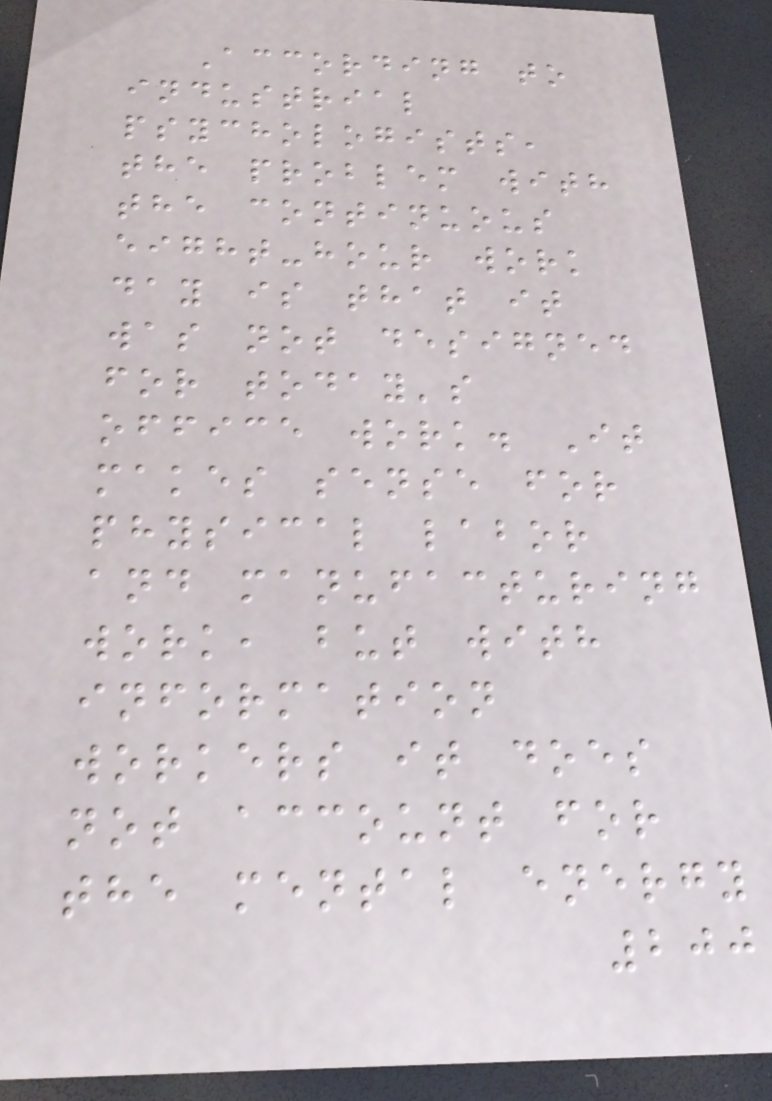According to
industrial
psychologists,
the problem with
the continuous
eight-hour work
day is that it
was not designed
for today's
office work. It
makes sense for
physical labor
and manufacturing
work, but with
information
workers it does
not account for
the mental energy
200
